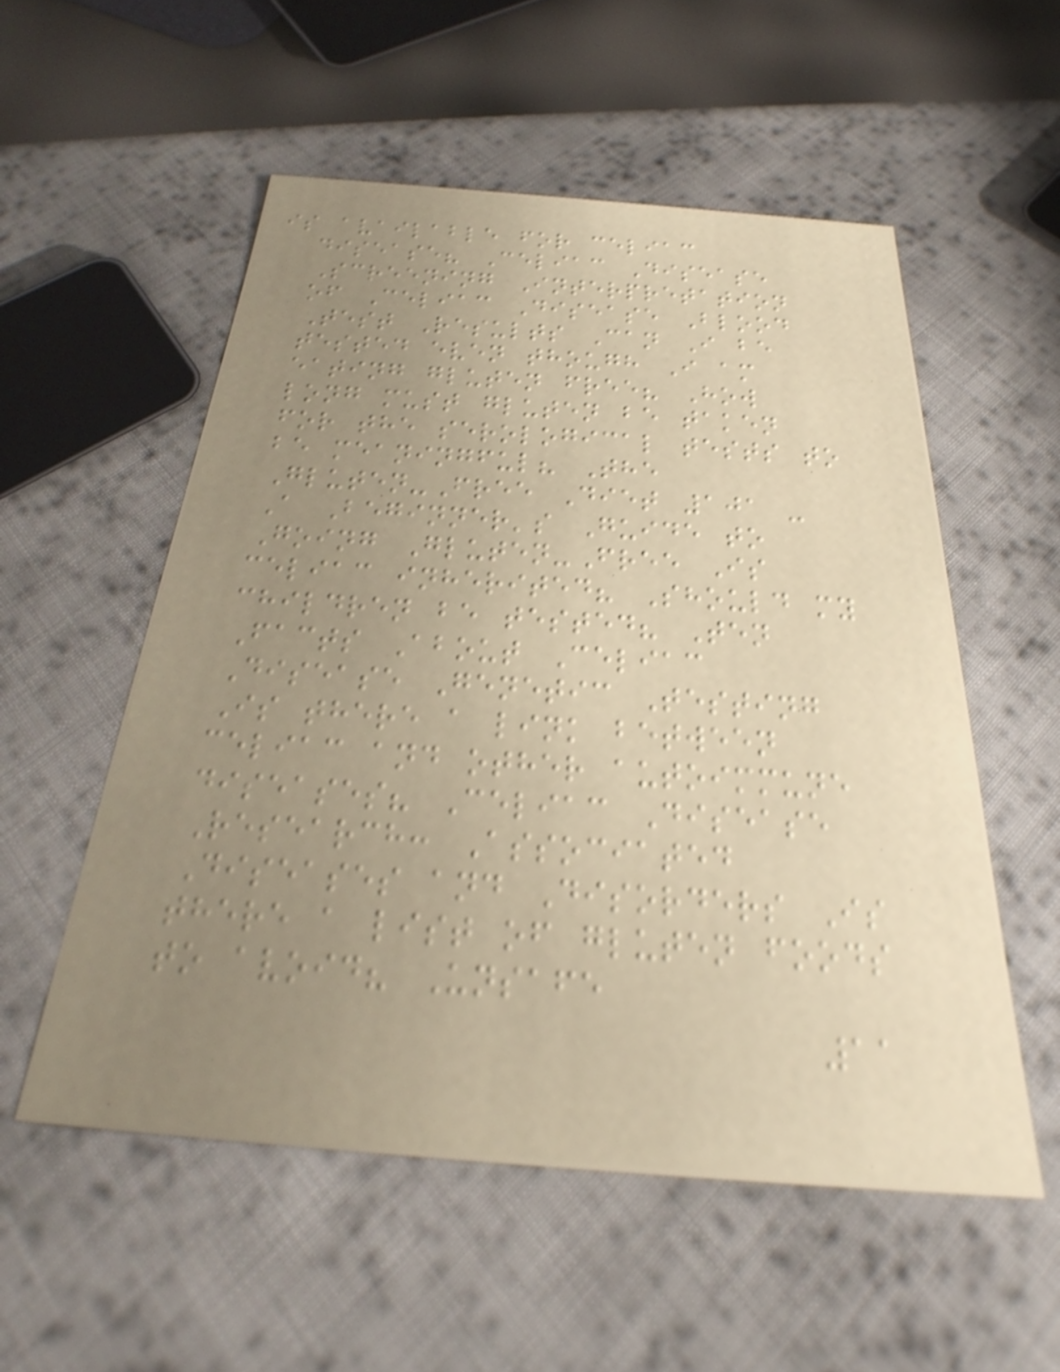is available for celiac
disease? Celiac Disease
Screening Interpretation
of Celiac Disease Blood
Test Results Can I be
tested even though I am
eating gluten free? How
long must gluten be taken
for the serological tests to
be meaningful? The
Gluten-Free Diet 101 -
A Beginner's Guide to
Going Gluten-Free Is
celiac inherited? Should my
children be tested? Ten
Facts About Celiac
Disease Genetic Testing
Is there a link between
celiac and other autoimmune
diseases? Celiac Disease
Research: Associated
Diseases and Disorders Is
there a list of gluten foods
to avoid? Unsafe
11
